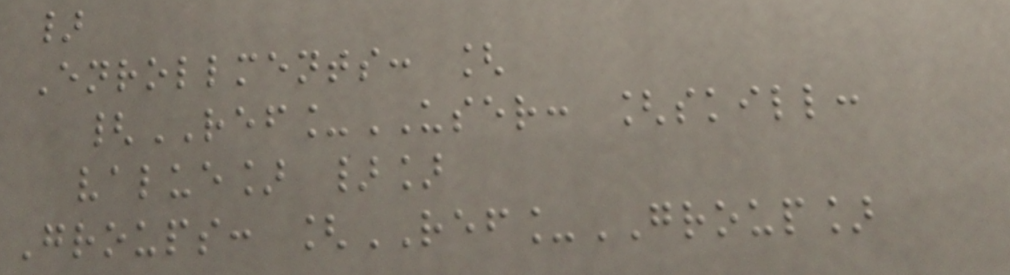}
Enrollments: [
{REF_USER: [skill:
value] }]
Groups: [REF_GROUP]
